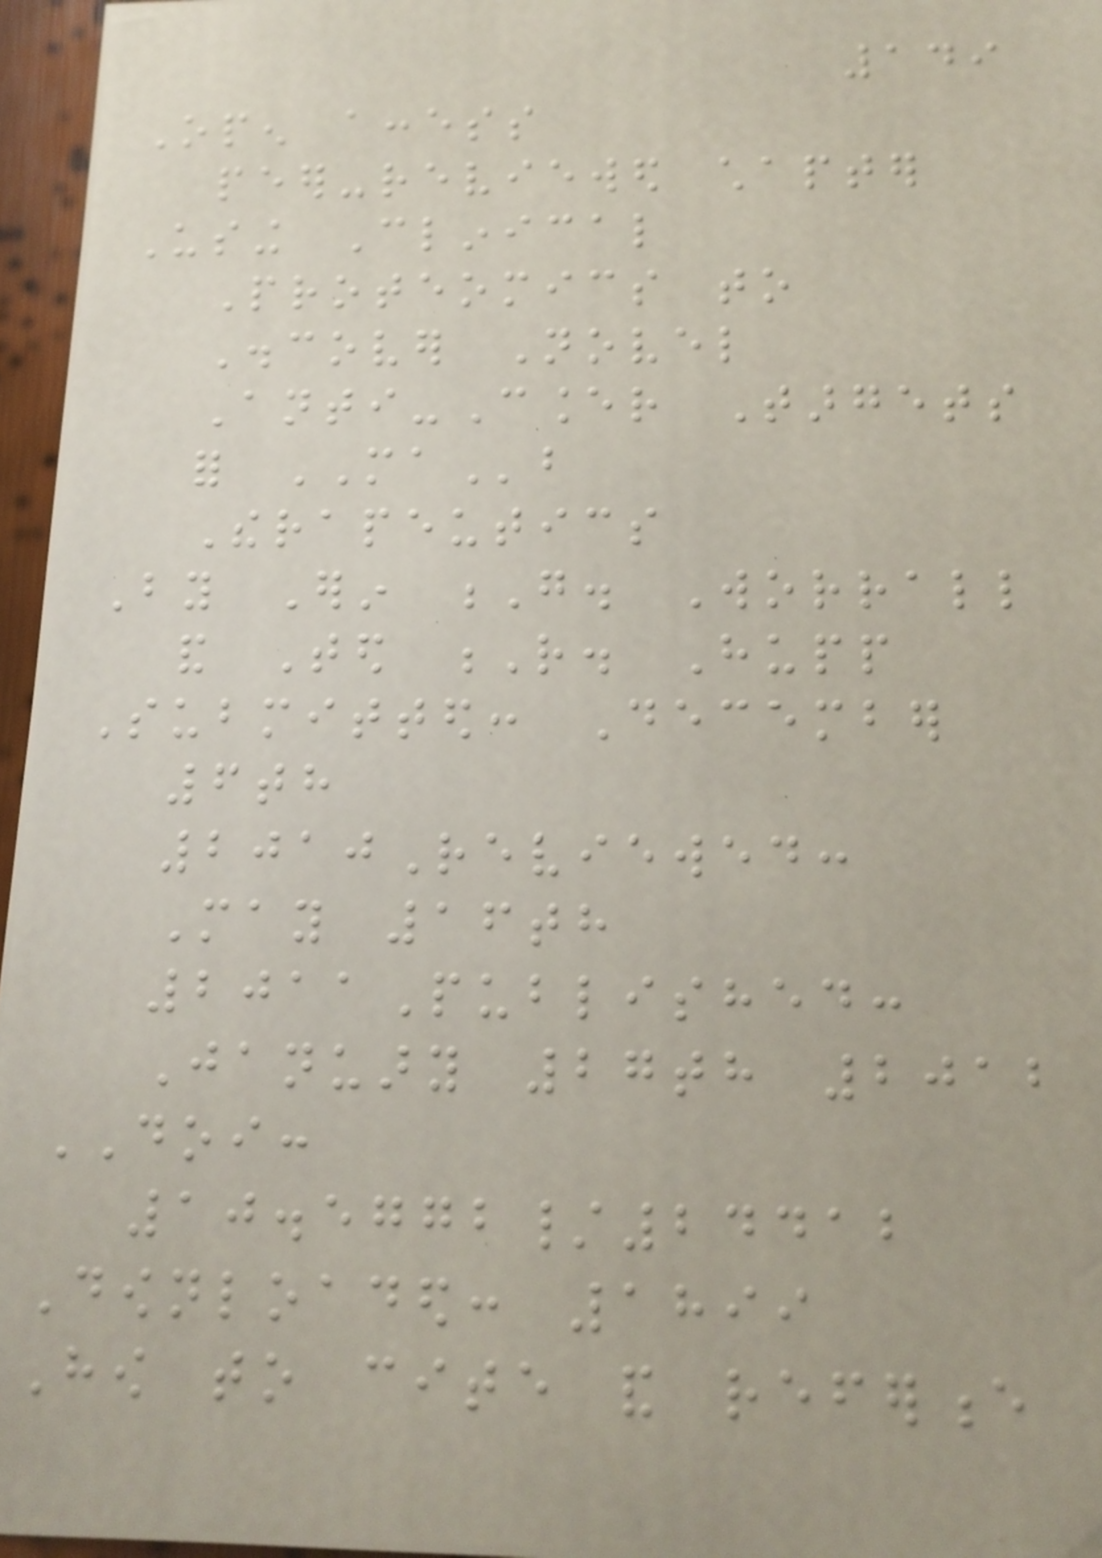149
Open access
peer-reviewed chapter
Using Clinical
Proteomics to
Discover Novel
Anti-Cancer Targets
for MAb
Therapeutics
By Erin G. Worrall
and Ted R. Hupp
Submitted: December
6th
2010Reviewed:
May 16th
2011Published:
January 27th 2012
DOI:
10.5772/24412
Downloaded: 1899
How to cite and reference
